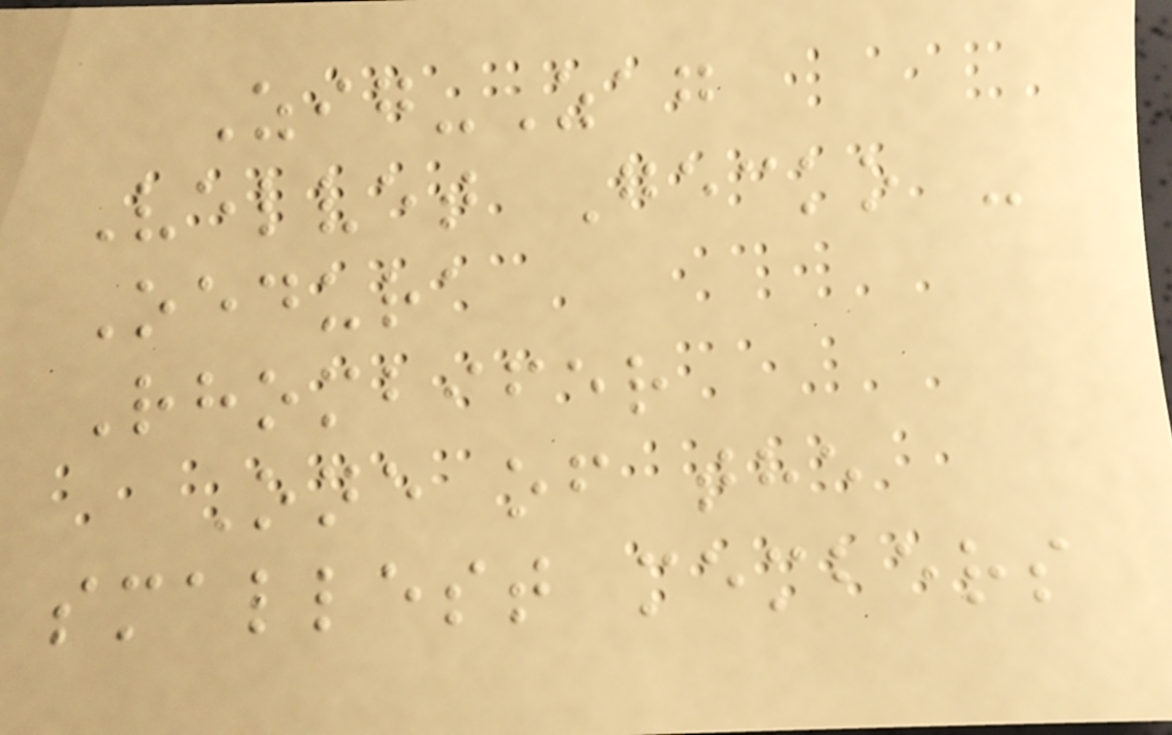Zig-Zag
Velvet Gecko -
Oedura
Rhombifer
One of the
smallest members
